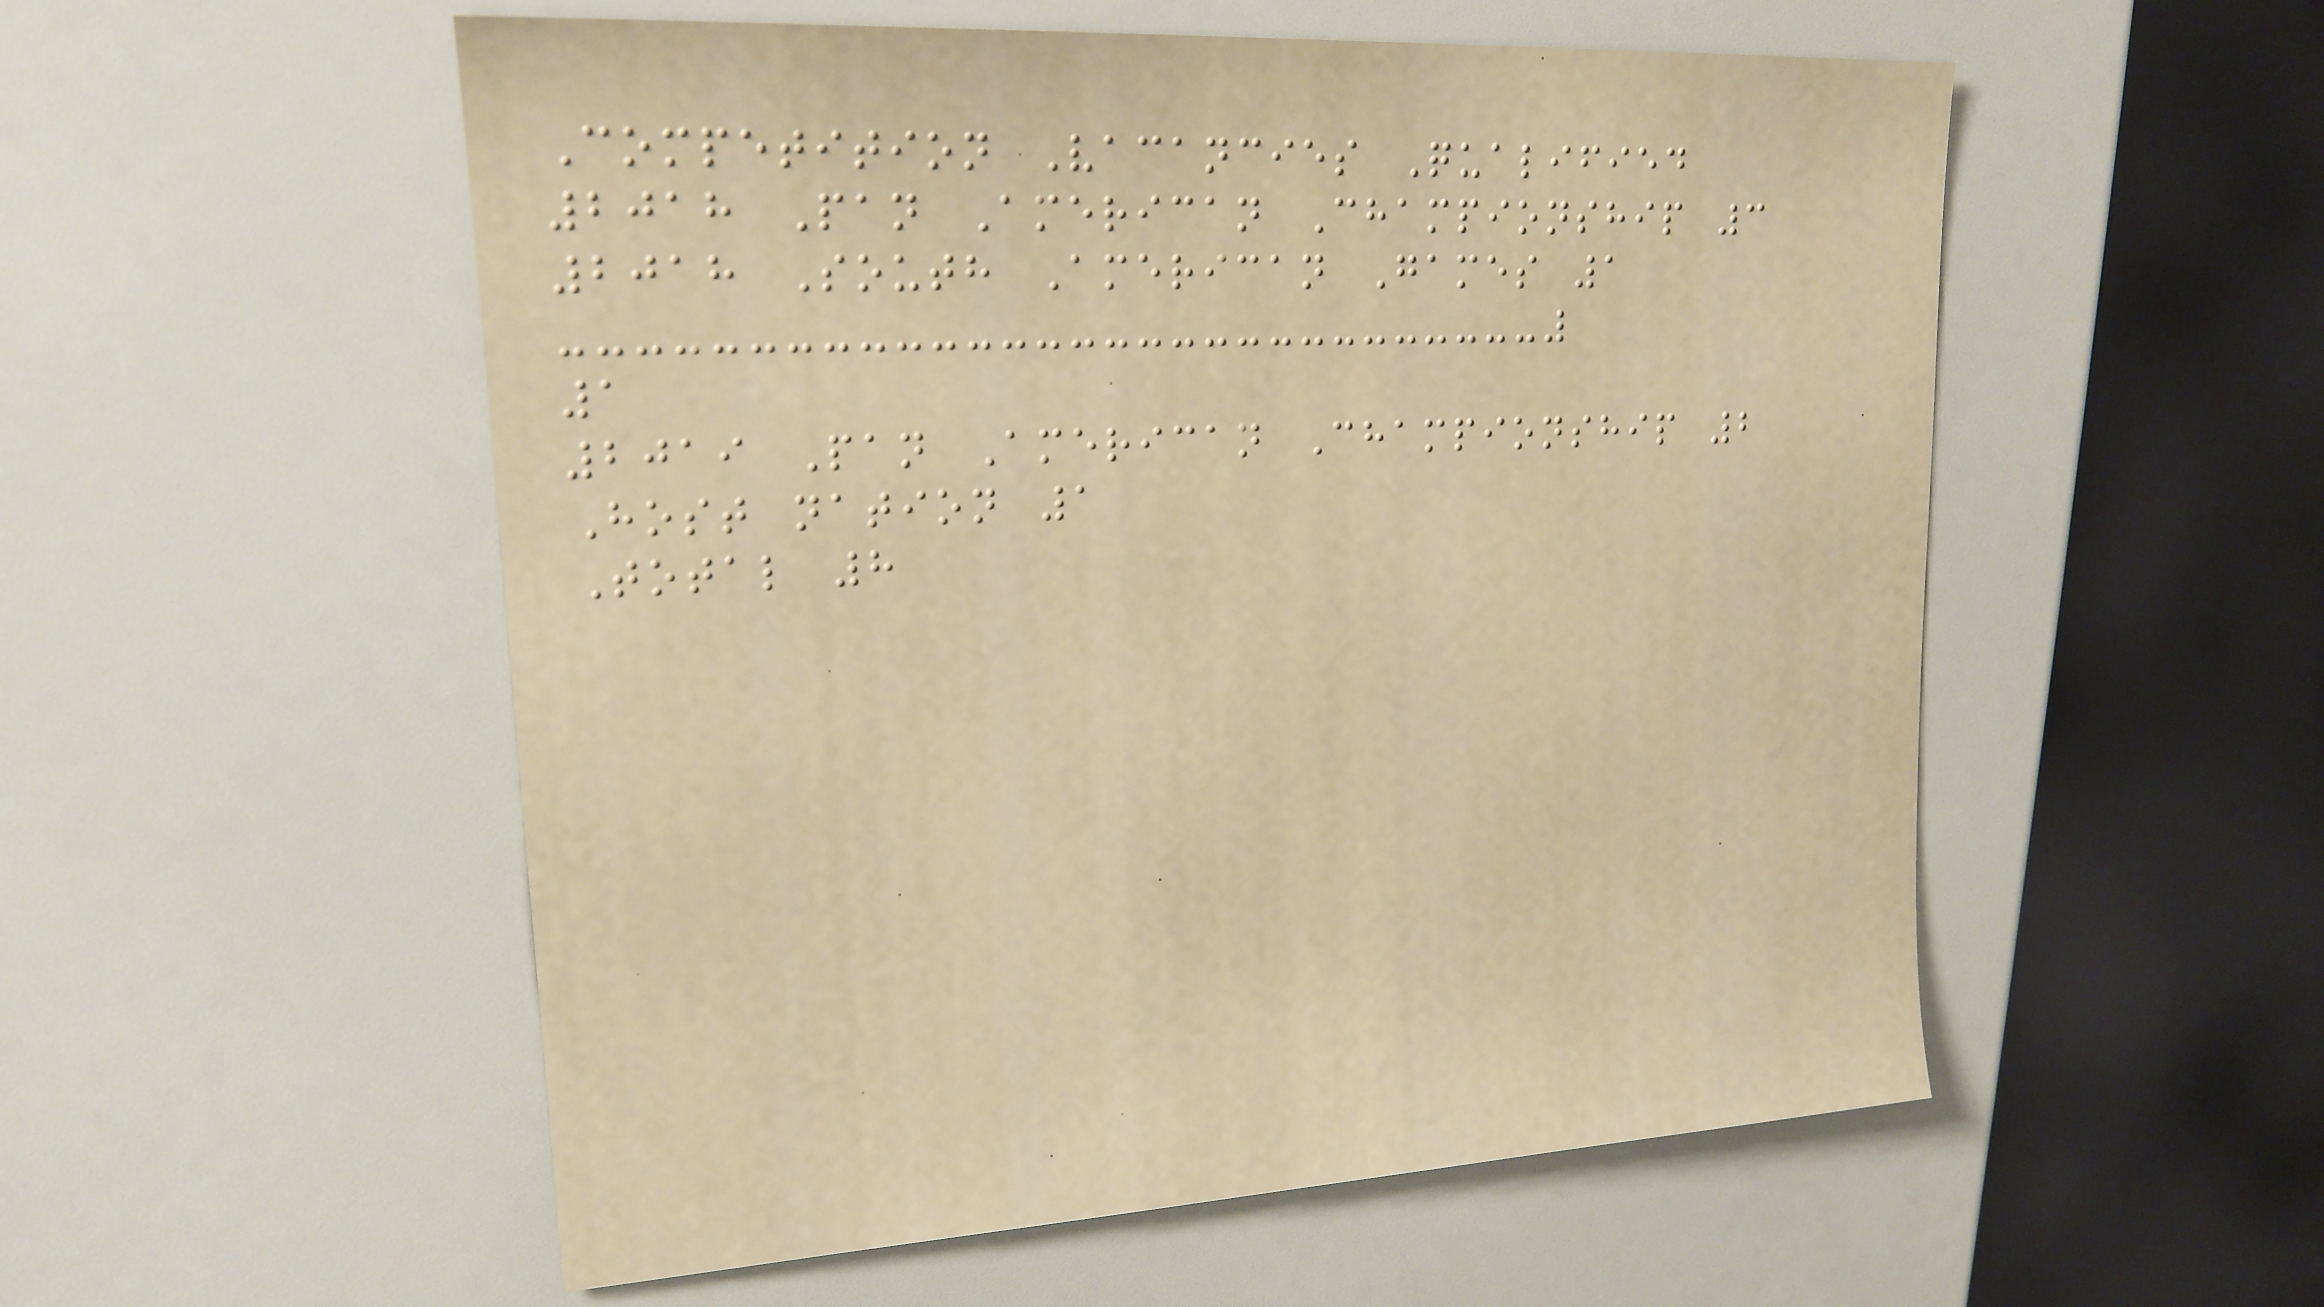Competition Vacancies Qualified
2018 Pan American Championship 3
2018 South American Games 1
1
2019 Pan American Championship 2
Host nation 1
Total 8
